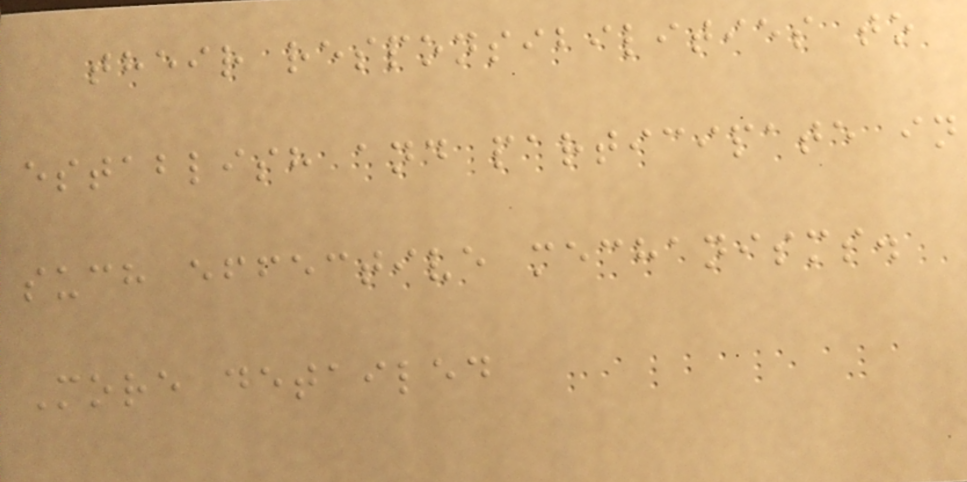their responsibilities to
establish and participate in
such effective mechanisms.
More detailed
